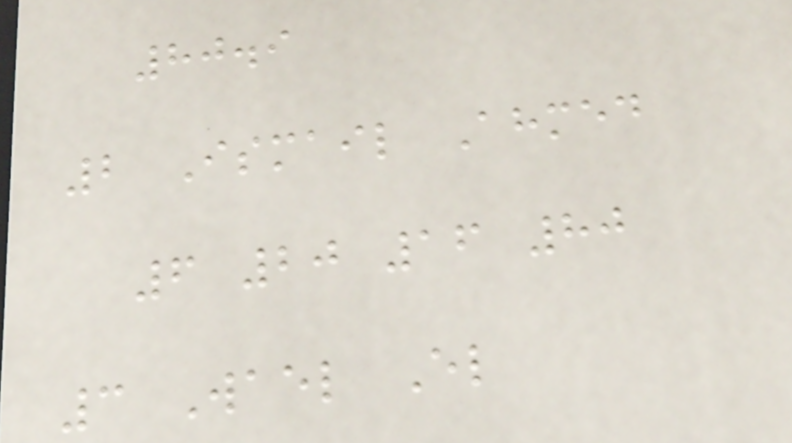80.9
2 Ismail Ahmed
6 20 16 80
3 Wael El
